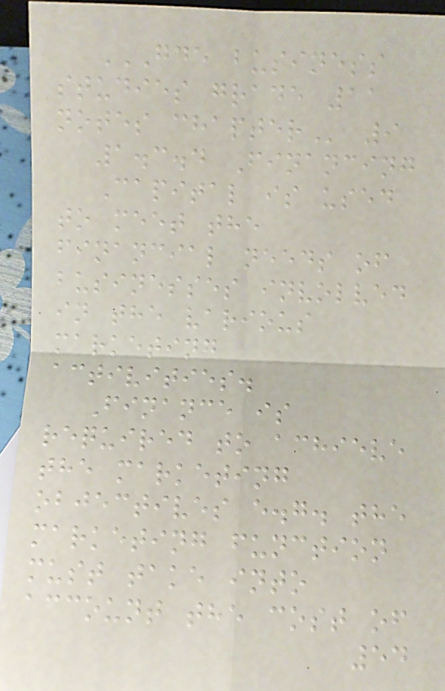GDE BUSINESS
STUDIES GRADE 11
NOTES CHAPTER 9
1.3.4 Financing
Capital is used
to meet the
financial needs of
businesses involved
in the various
marketing
activities.
Finance is
required to achieve
the marketing
objectives e.g. the
marketing function
must take into
account the cost of
54
